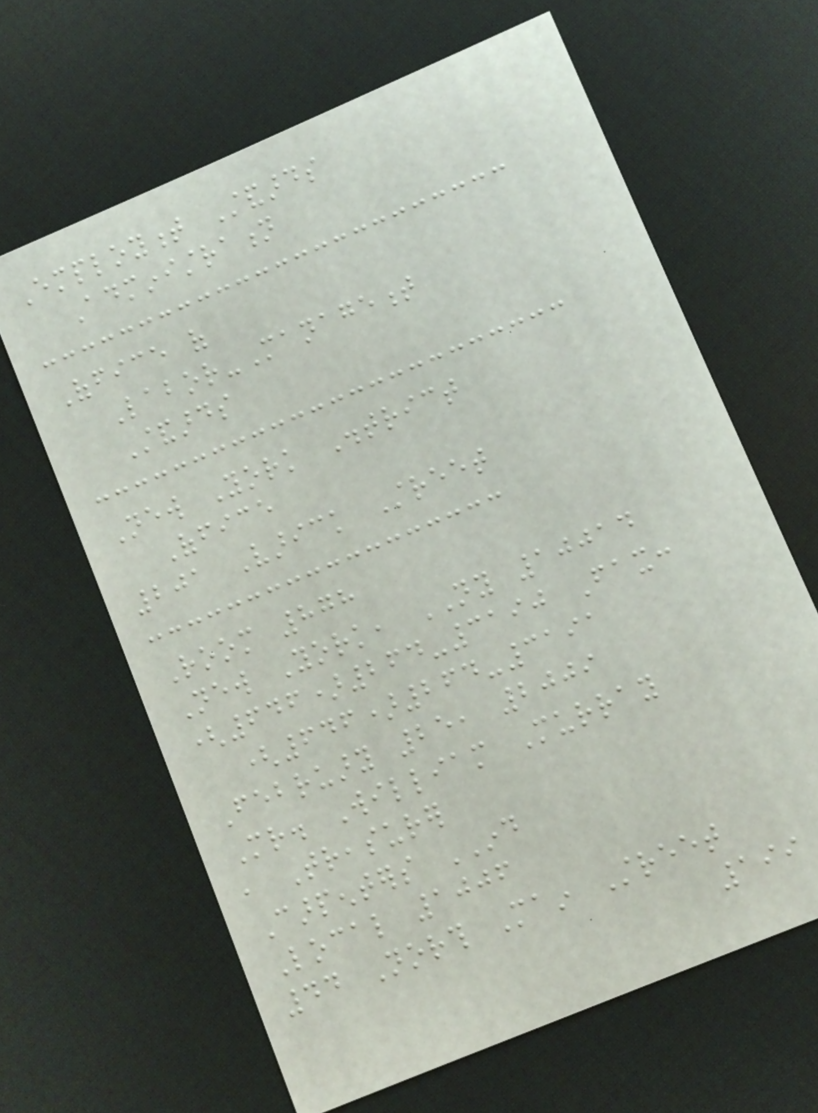Employment Standards
Administration
Office of
Labor-Management
Standards
New York District
Office
201 Varick Street
Room 878
New York, NY 10014
(646)264-3190 Fax:
(646)264-3191
February 25, 2009
Mr. William Murray
, Treasurer
Carpenters IND
Local 1006
44 North Main Street
199
